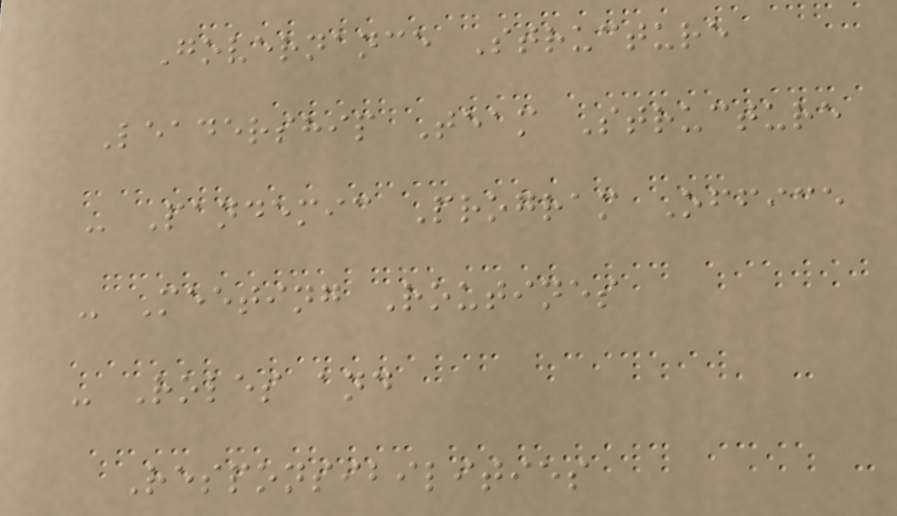Governance Structure
Leadership Team Structure
- Pandemic Program Office
- Meeting Routines
- Roles and
Responsibilities
